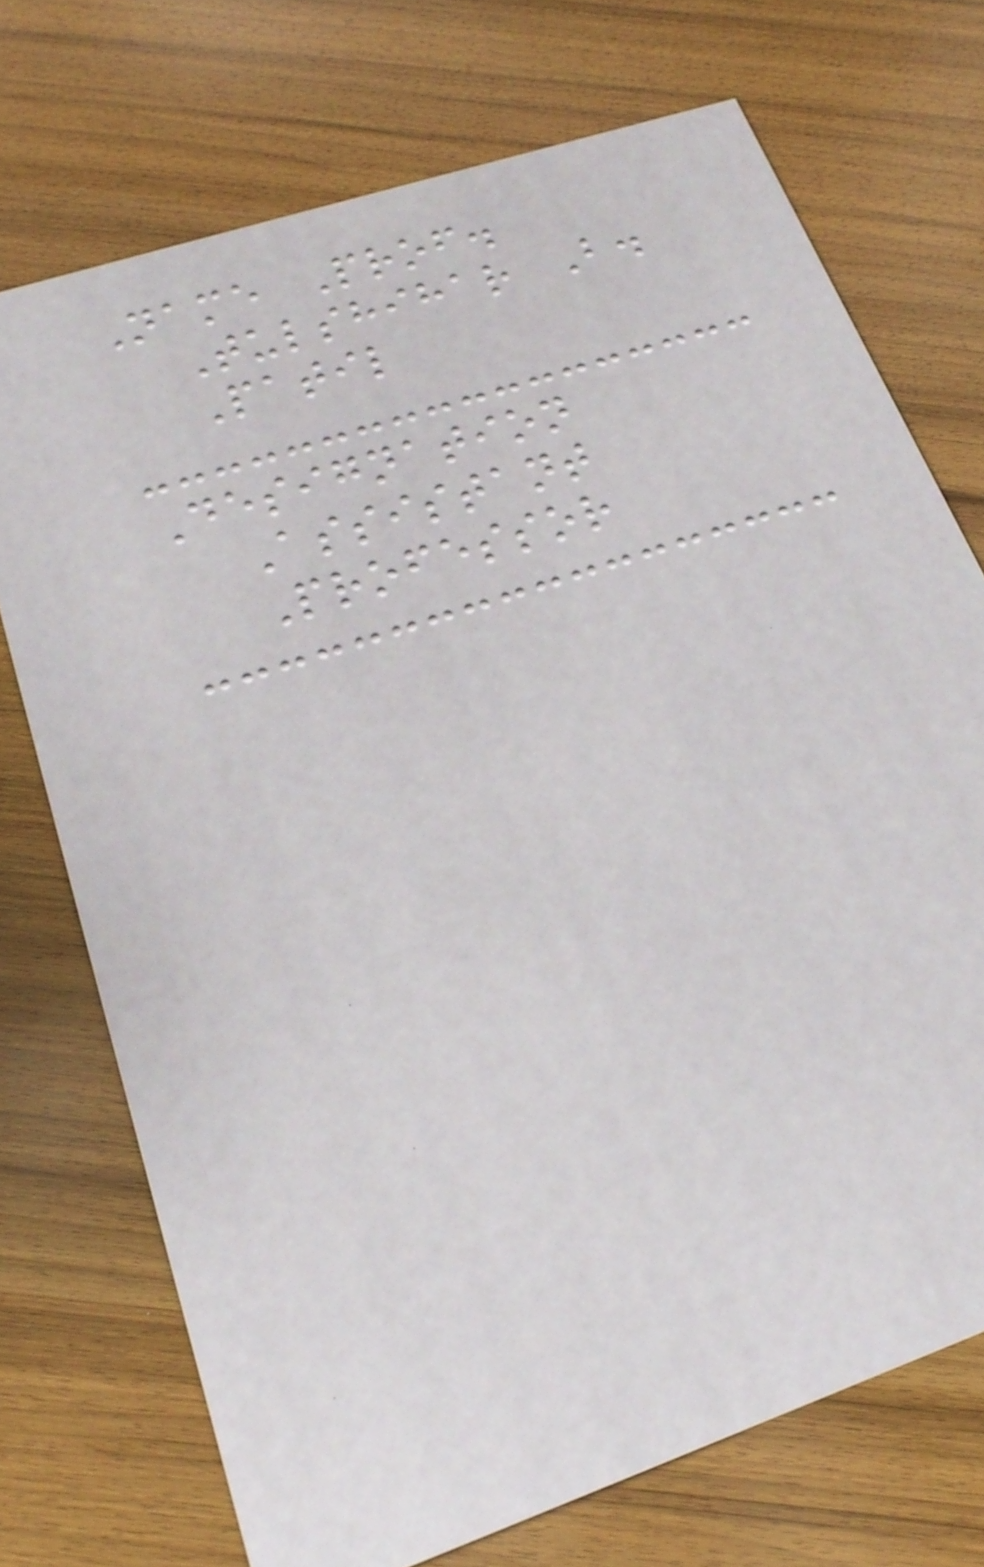Name Prof.
Tulshihar B.
Patil
Designation
Assistant
Professor
